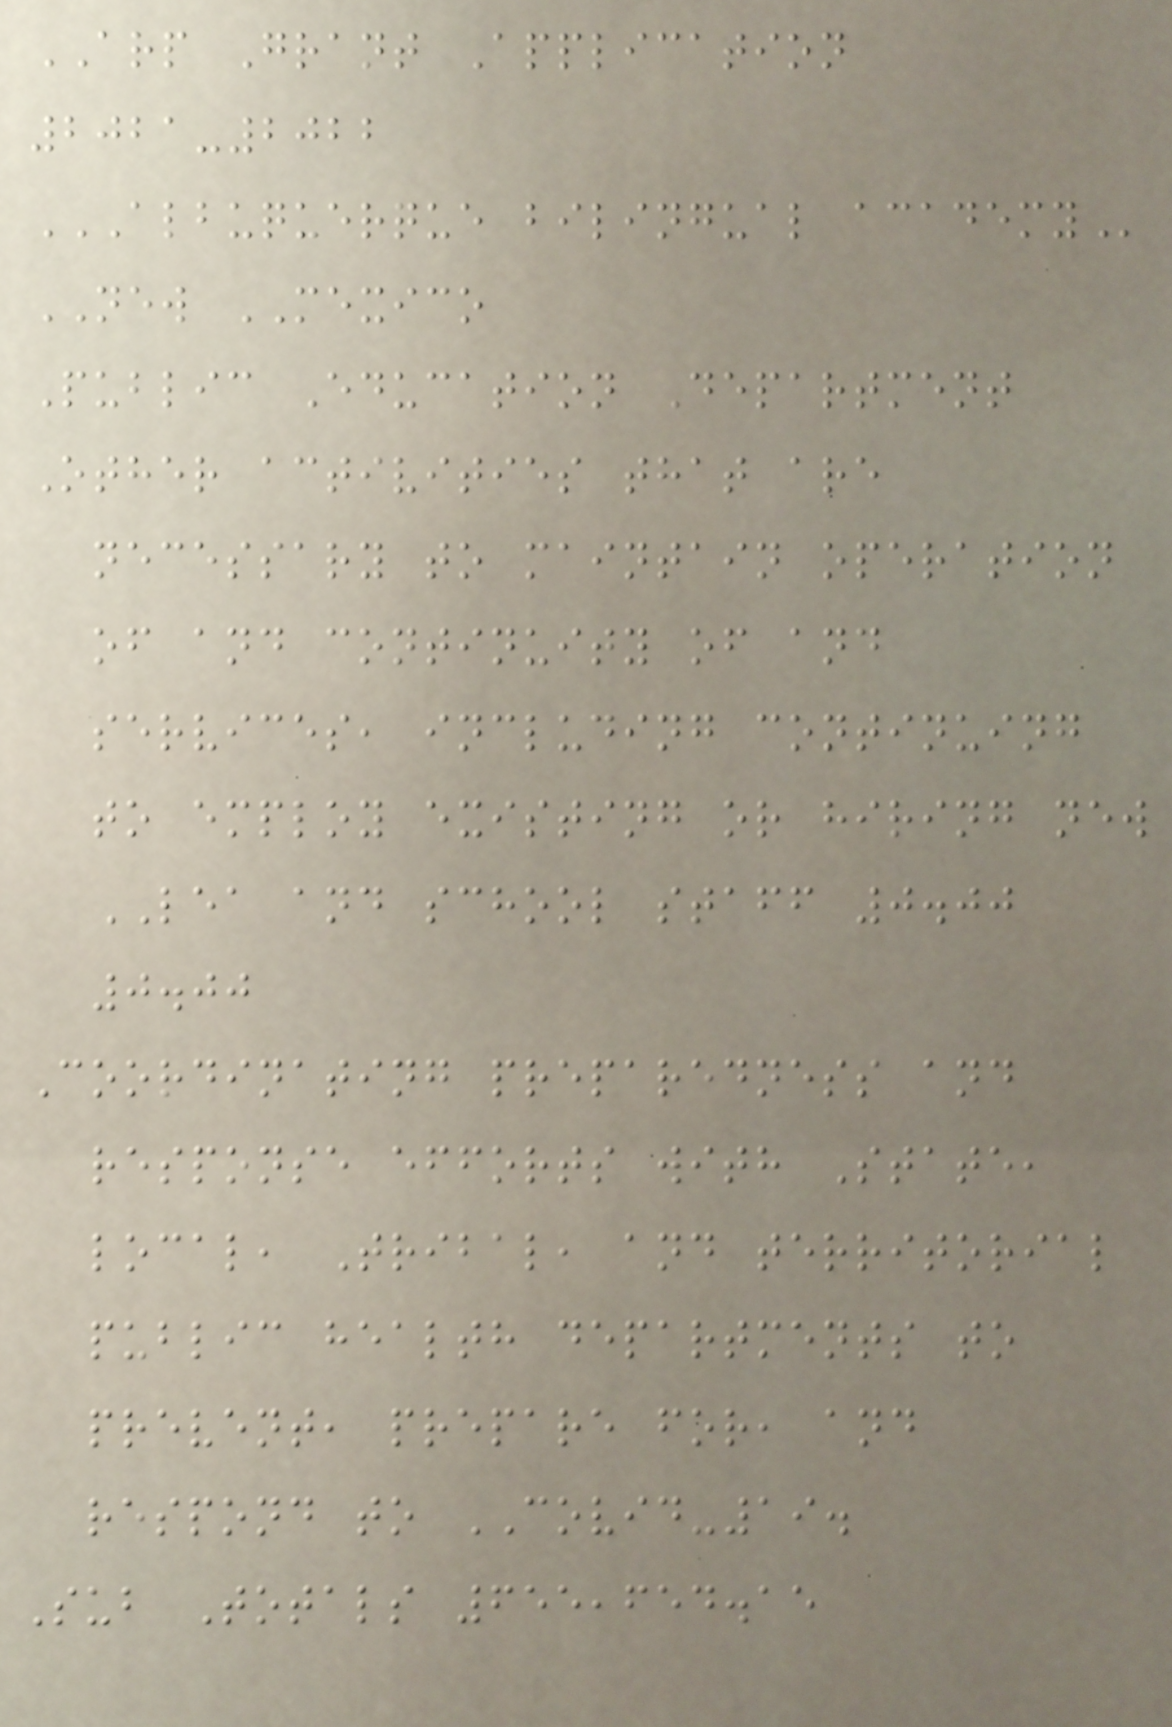ARP Grant Application
2021-2022
ALBUQUERQUE BILINGUAL ACADEMY
NEW MEXICO
Public Education Department
Other activities that are
necessary to maintain operation
of and continuity of and
services, including continuing
to employ existing or hiring new
LEA and school staff 0.00
0.00
Coordinating preparedness and
response efforts with State,
local, Tribal, and territorial
public health departments to
prevent, prepare for, and
respond to COVID-19.
Sub Totals 655,654.15
